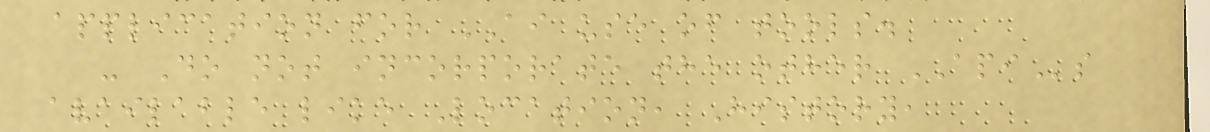application for AI use of tools.
- Do not incorporate the other APIs
available like Location, History,
